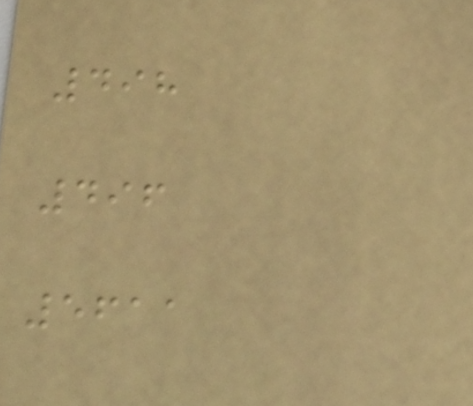498
496
5611
